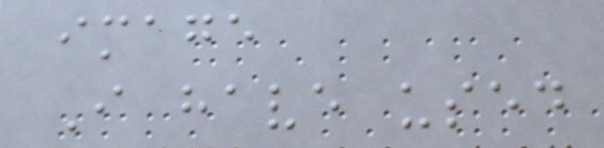image
I have used
